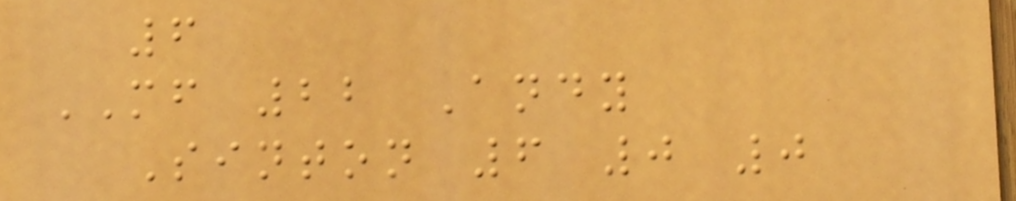6
MF 22 Andy
Sinton 6 0 0
